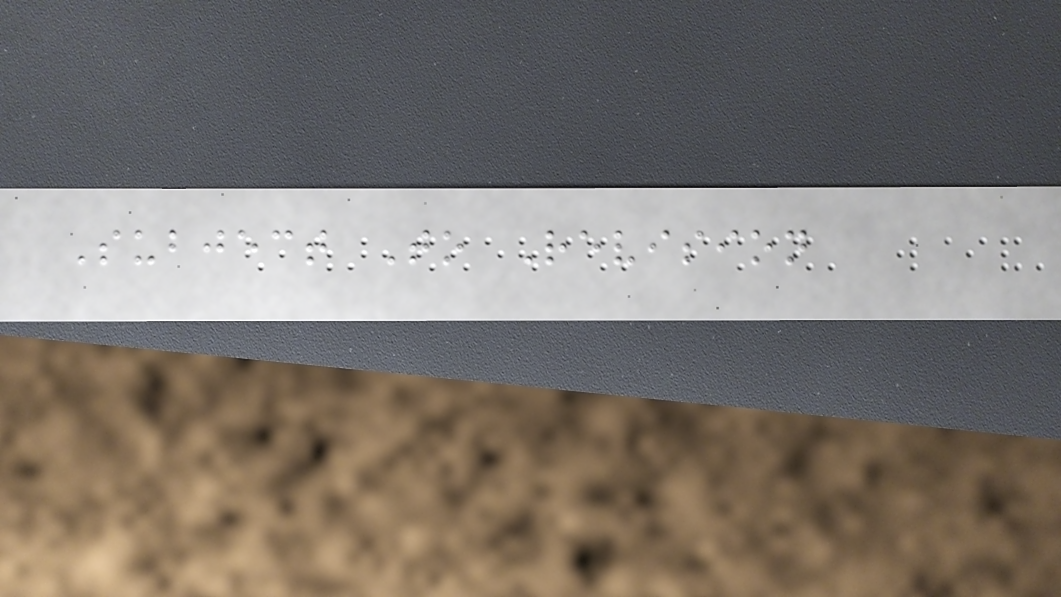Subject To Revision
